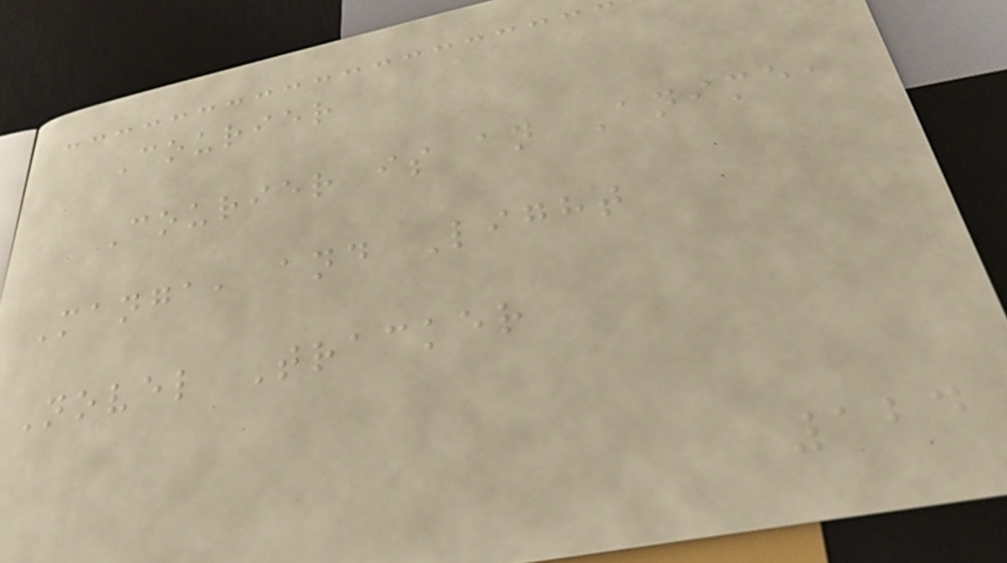Courier
Courier is an Anime,
Manga, and Light
Novel Tracker
124
